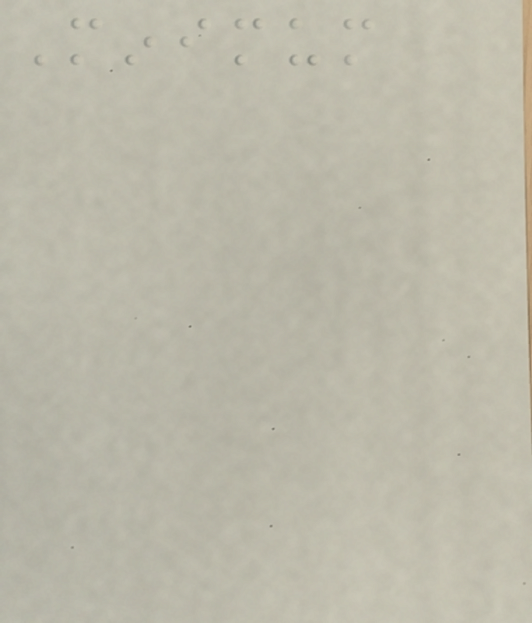Minimum
